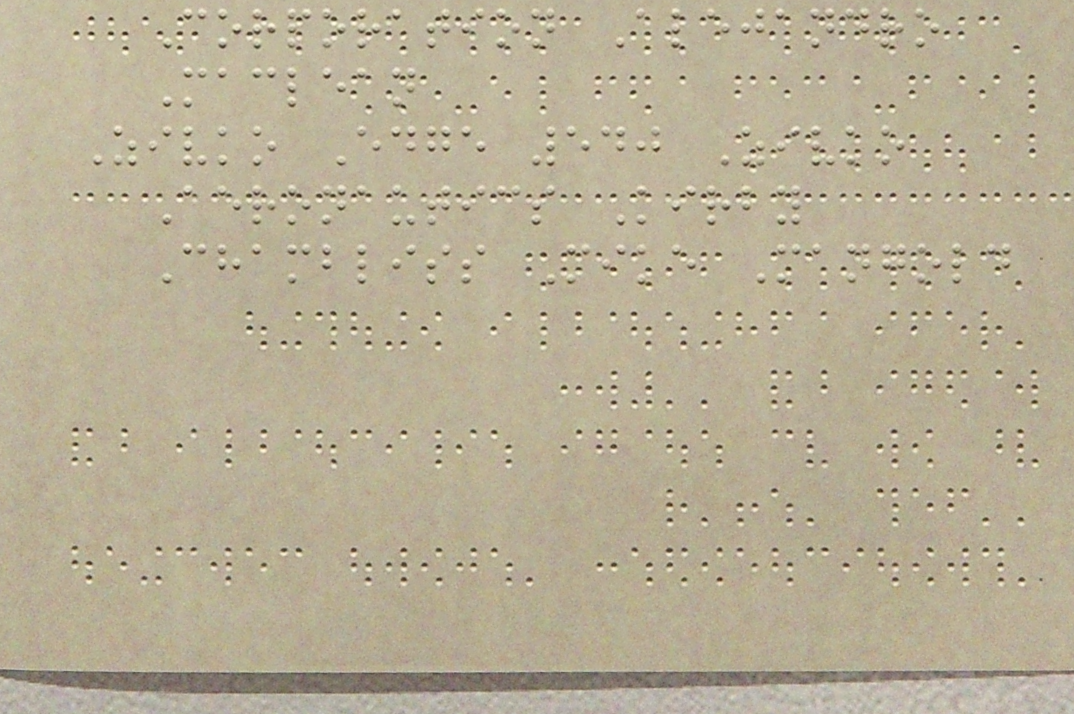Corporation Alejandro
Maclean
Zivko Edge 540 Zivko
Aeronautics Kirby
Chambliss Mike Mangold
